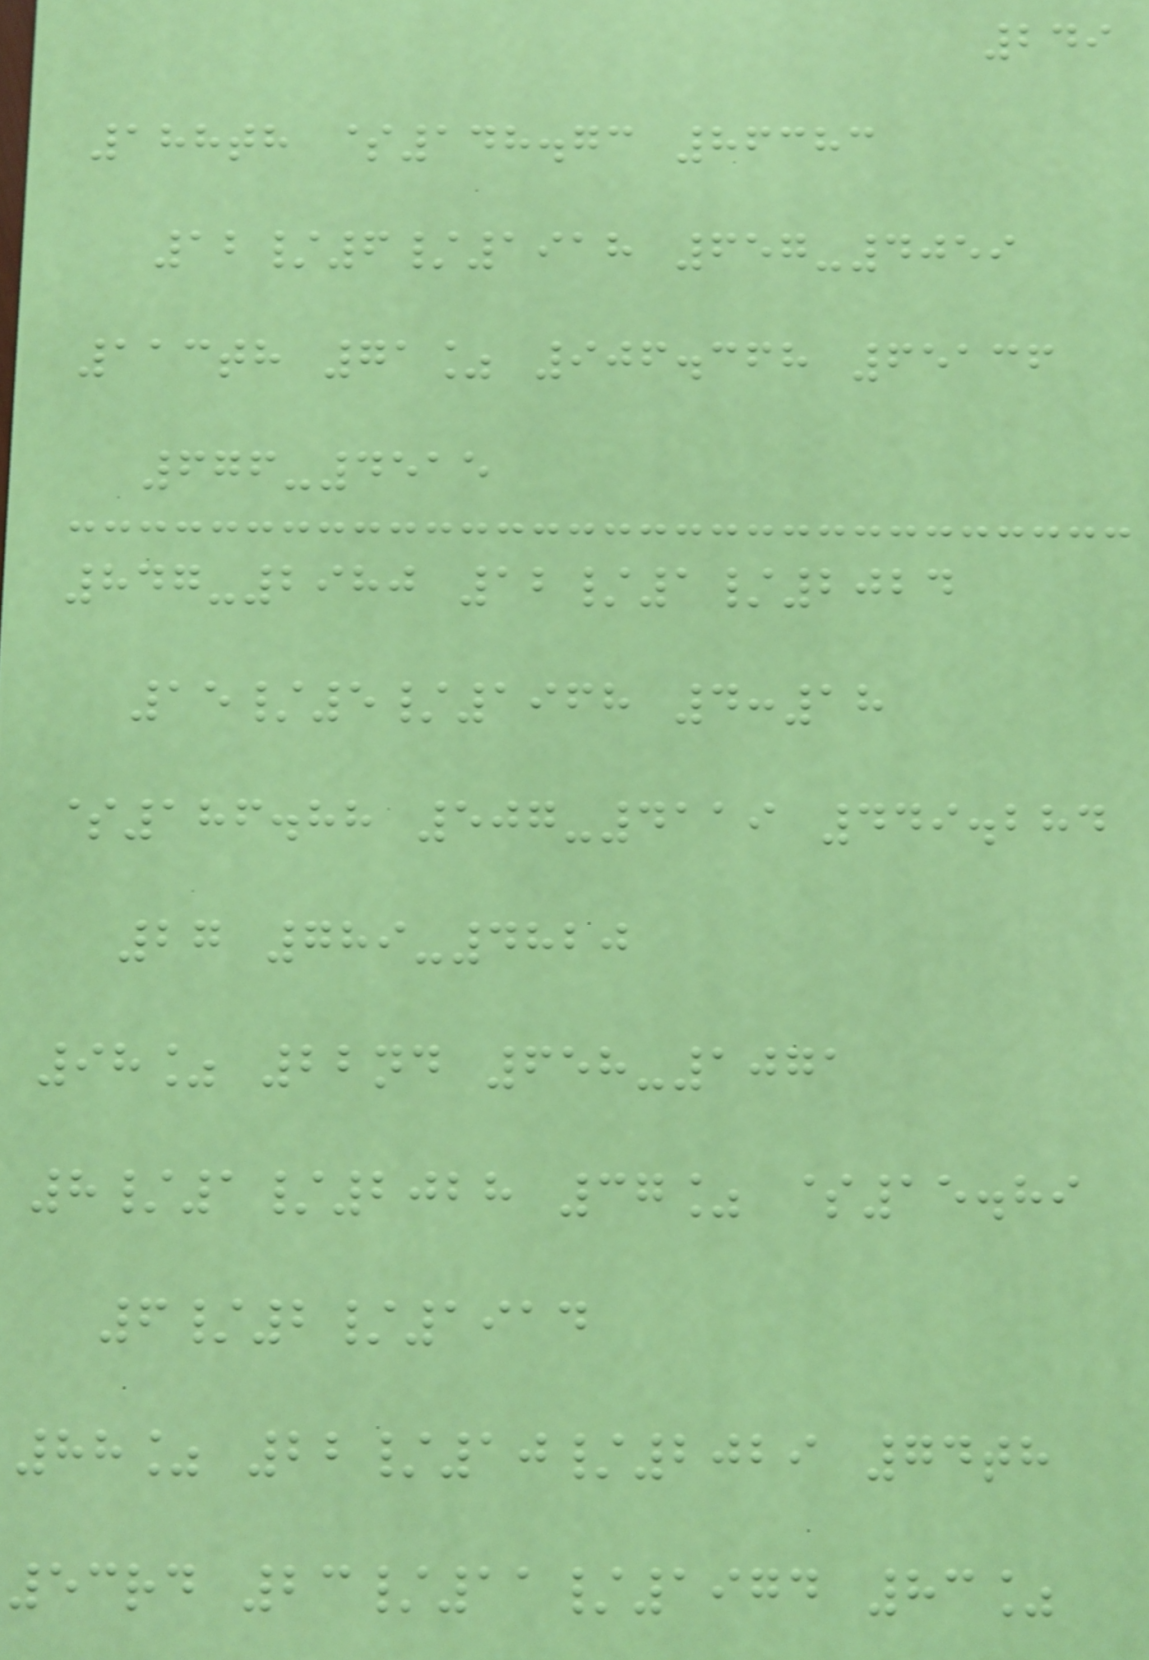249
188th $148.73 86383
12/6/1918 657-4059
113th 71% 906.368 65136
676-4515
847-2980 12/1/2024
15/5/1968 4:18
$186.88 507-4119 449.284
27 789-4820
98% 22nd 658-1071
8/1/2028 37% $15.89
6/2/1914
88% 22/10/2029 74th
53rd 23/11/1974 83%
